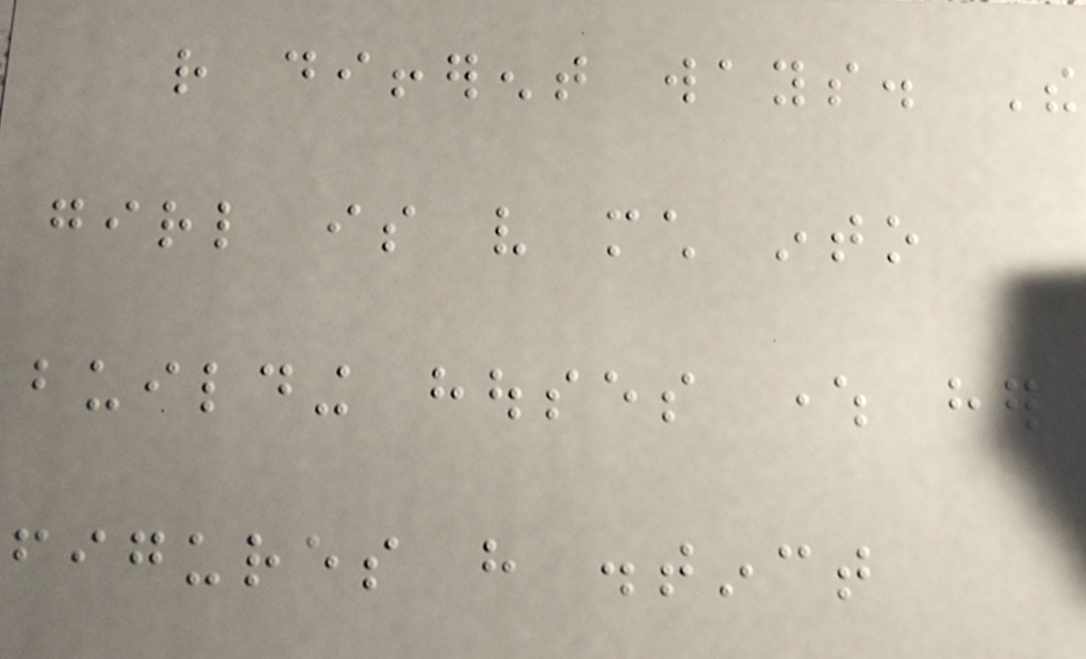rather different ways. The
girl is very much into
building houses where her
figures have distinct
